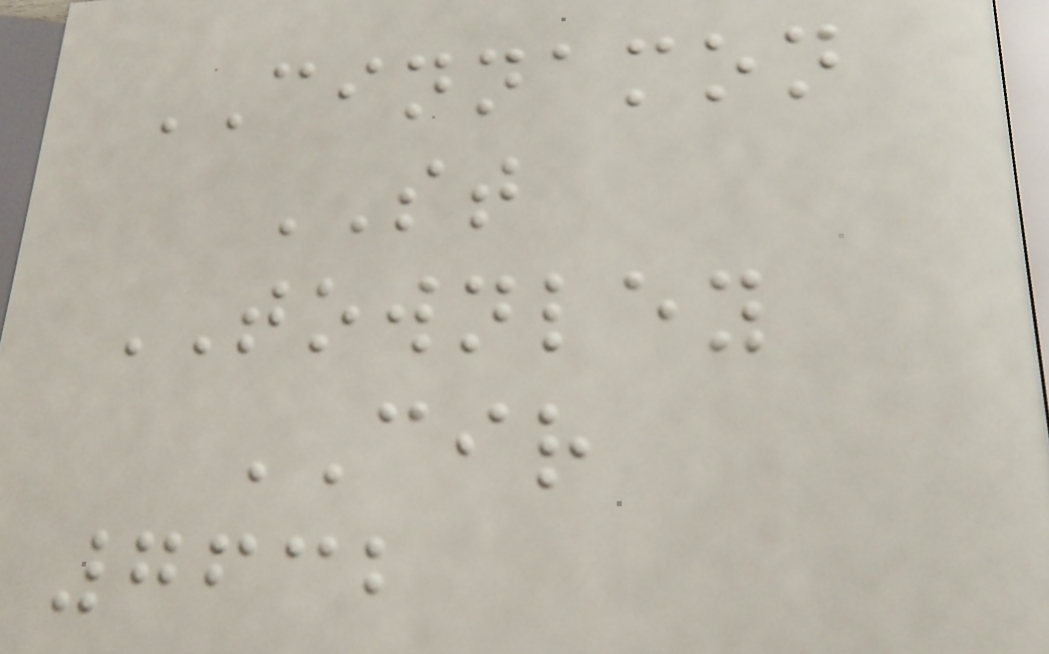CINNAMON
ST
TOWNLEY
CIR
7632
